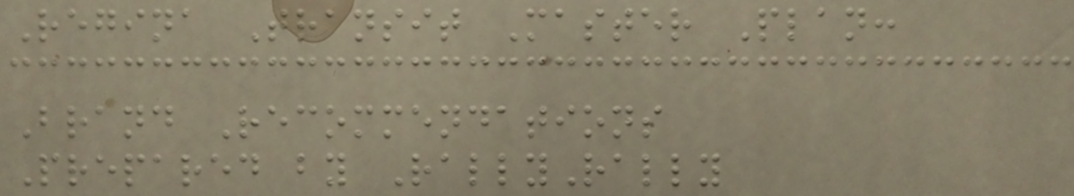Regina Transit Master Plan:
Brand Recommendations
Prepared by RallyRally
